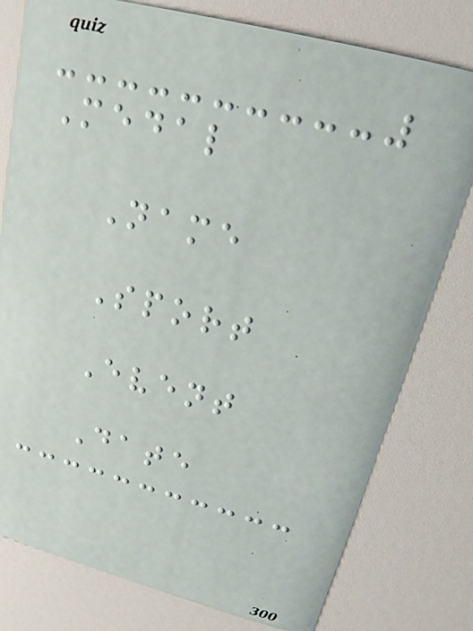Medal
Name
Sport
Event
Date
